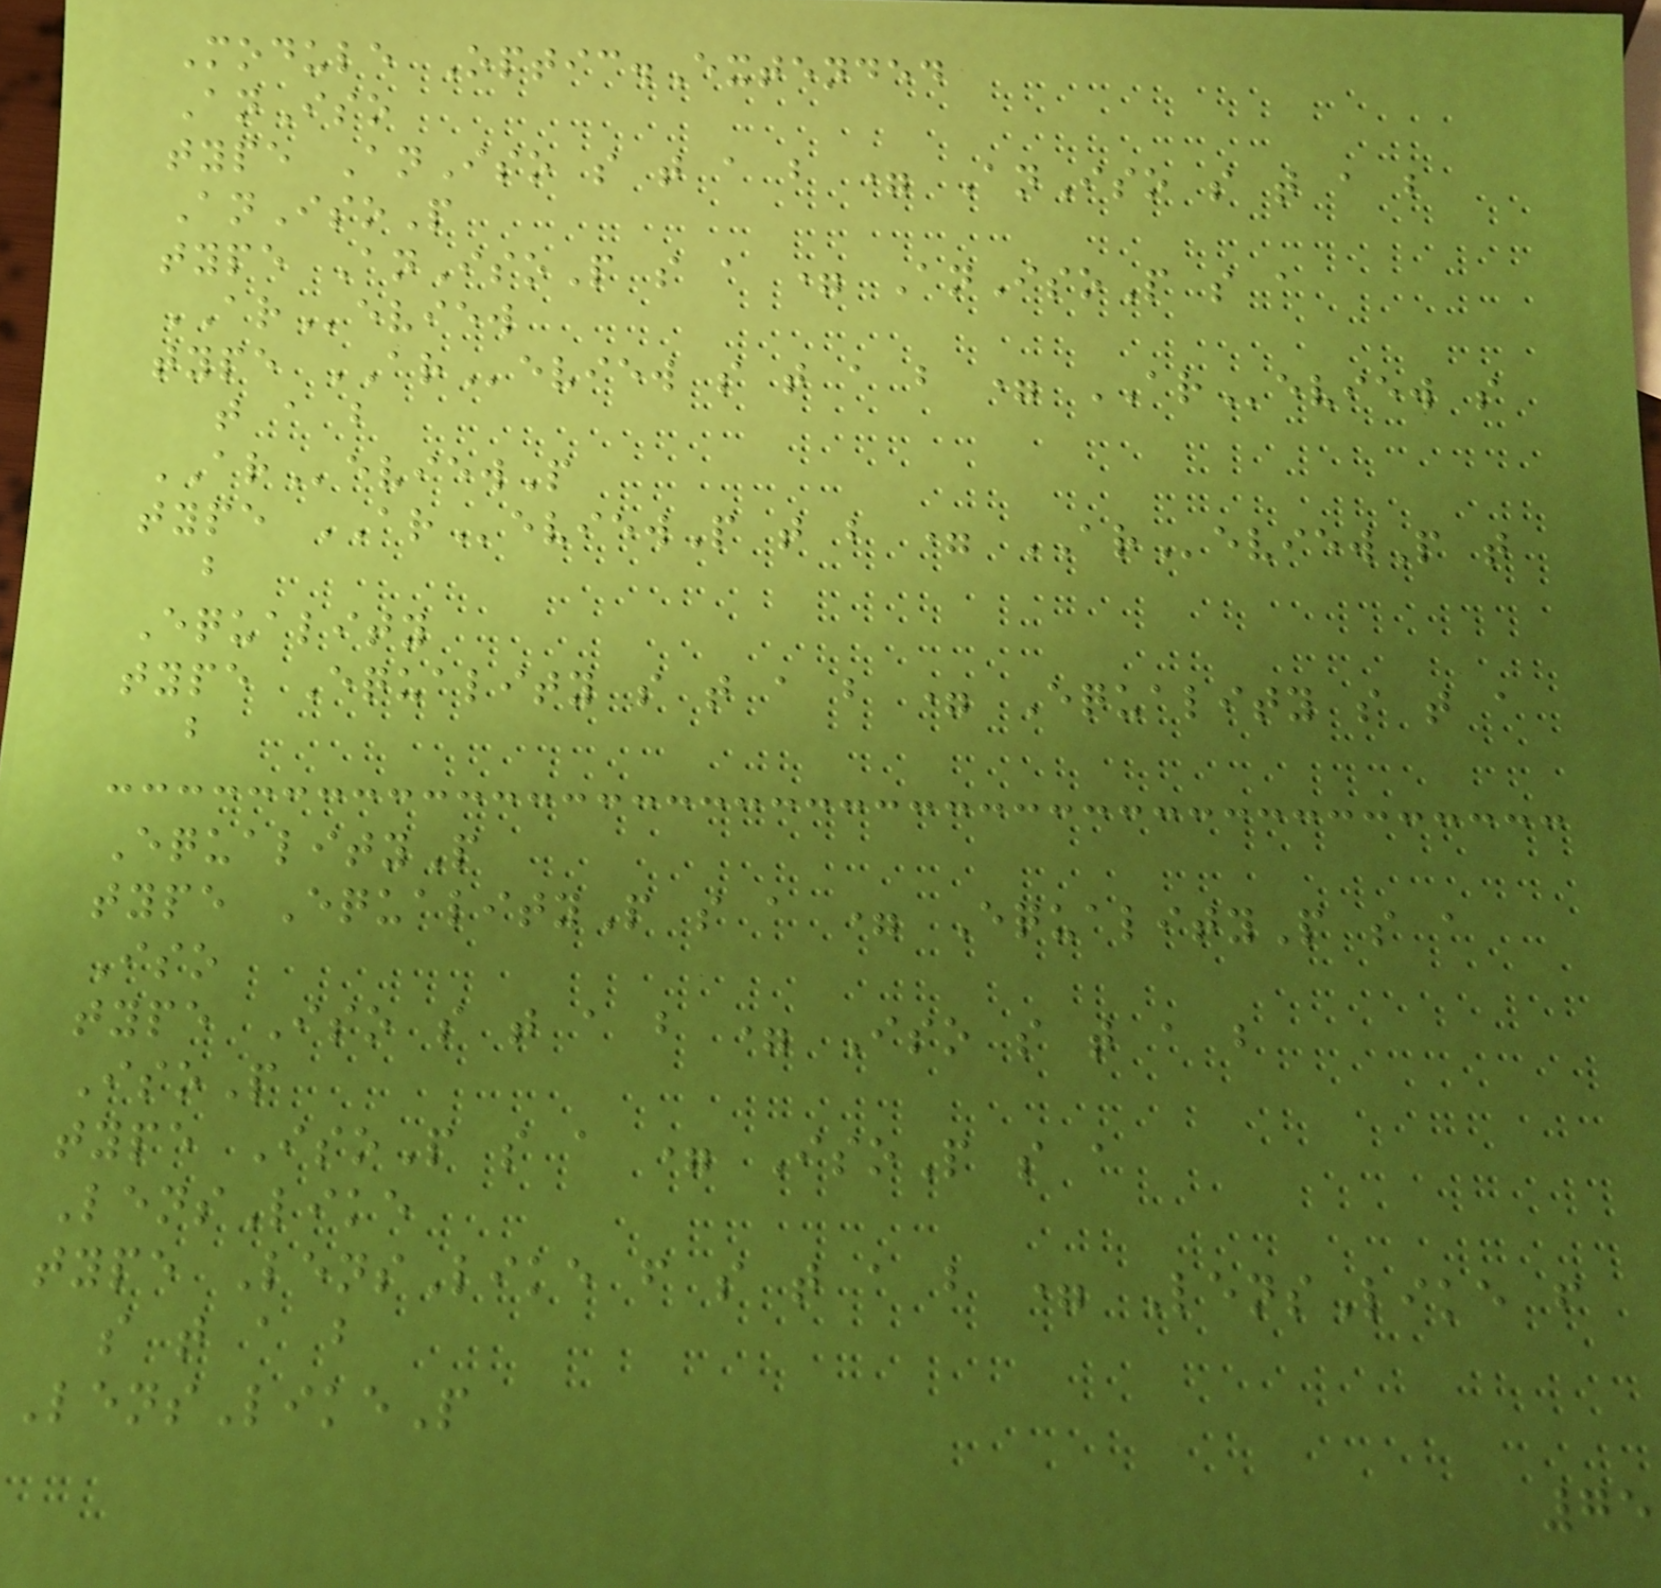Module Optic.Extended
AnIso
type AnIso s t a b = AnIso s t a b
AnIsoP
type AnIsoP s a = AnIsoP s a
AReview
type AReview s t a b = AReview s
t a b
AReviewP
type AReviewP t b = AReviewP t
b
Equality
type Equality s t a b = Equality s t a
b
EqualityP
type EqualityP s a = EqualityP s a
Iso
type Iso s t a b = Iso s t a b
IsoP
type IsoP s a = IsoP s a
LensLike
type LensLike f s t a b = LensLike f
s t a b
LensLikeP
75
